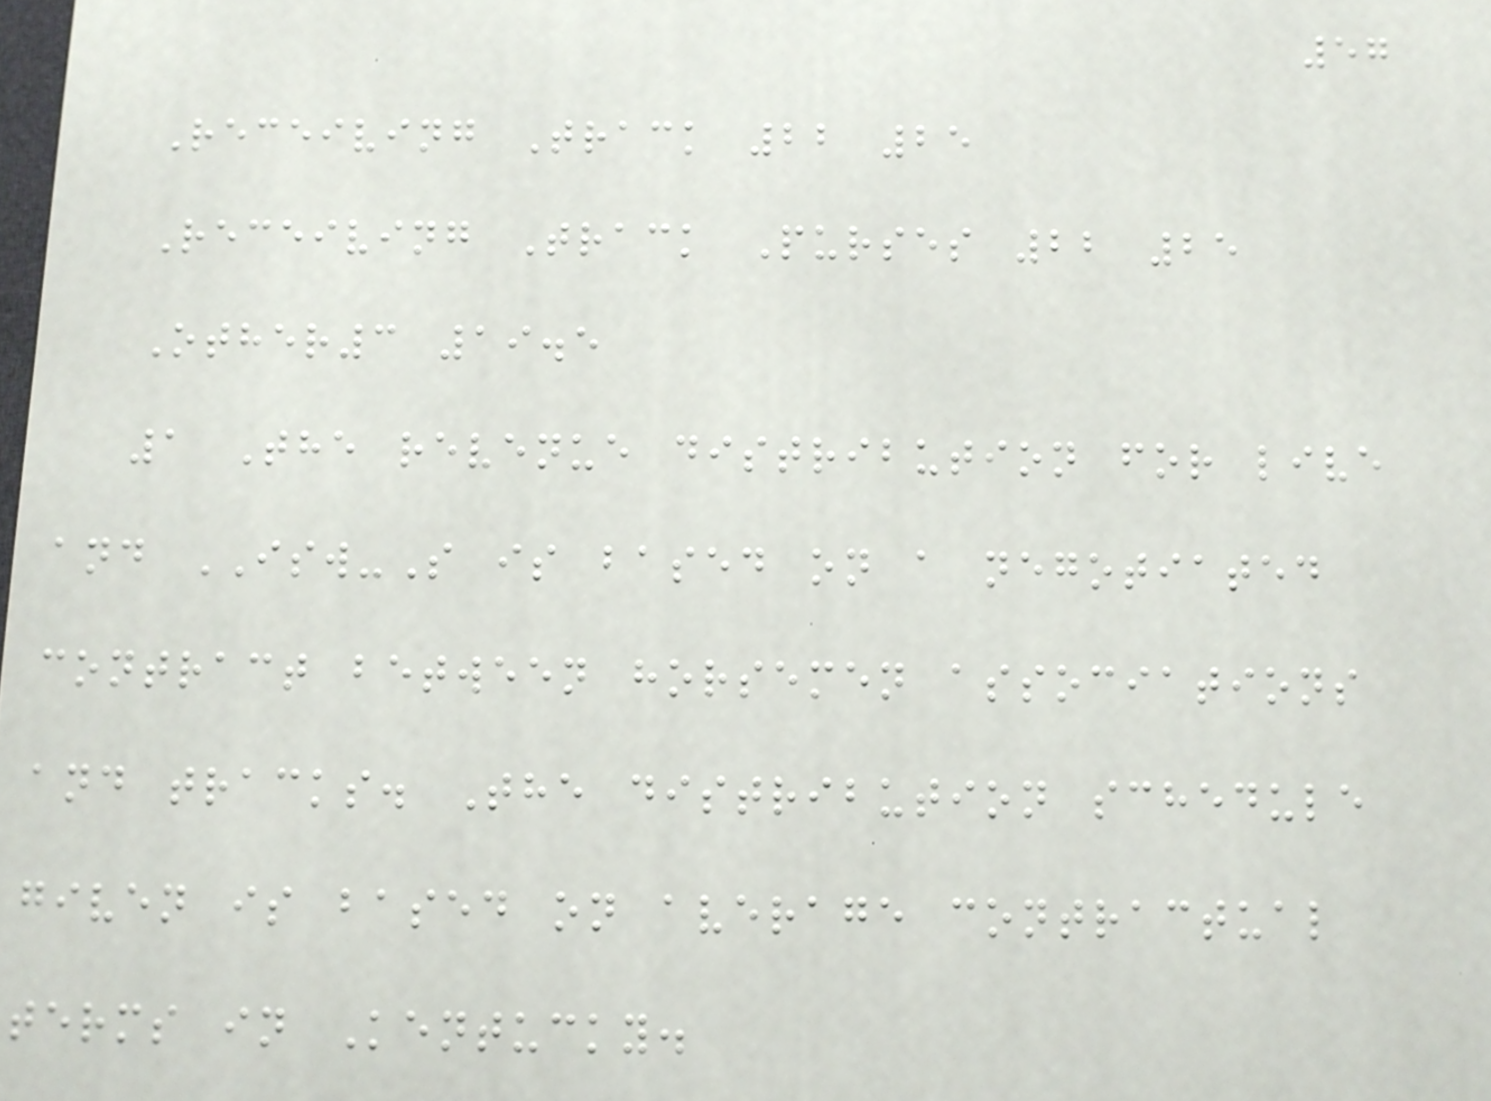57
Receiving Track 22 25
Receiving Track Purses 22 25
Other3 19.5
1 The revenue distribution for live
and ISW-S is based on a negotiated
contract between horsemen associations
and tracks. The distribution schedule
given is based on average contractual
terms in Kentucky.
